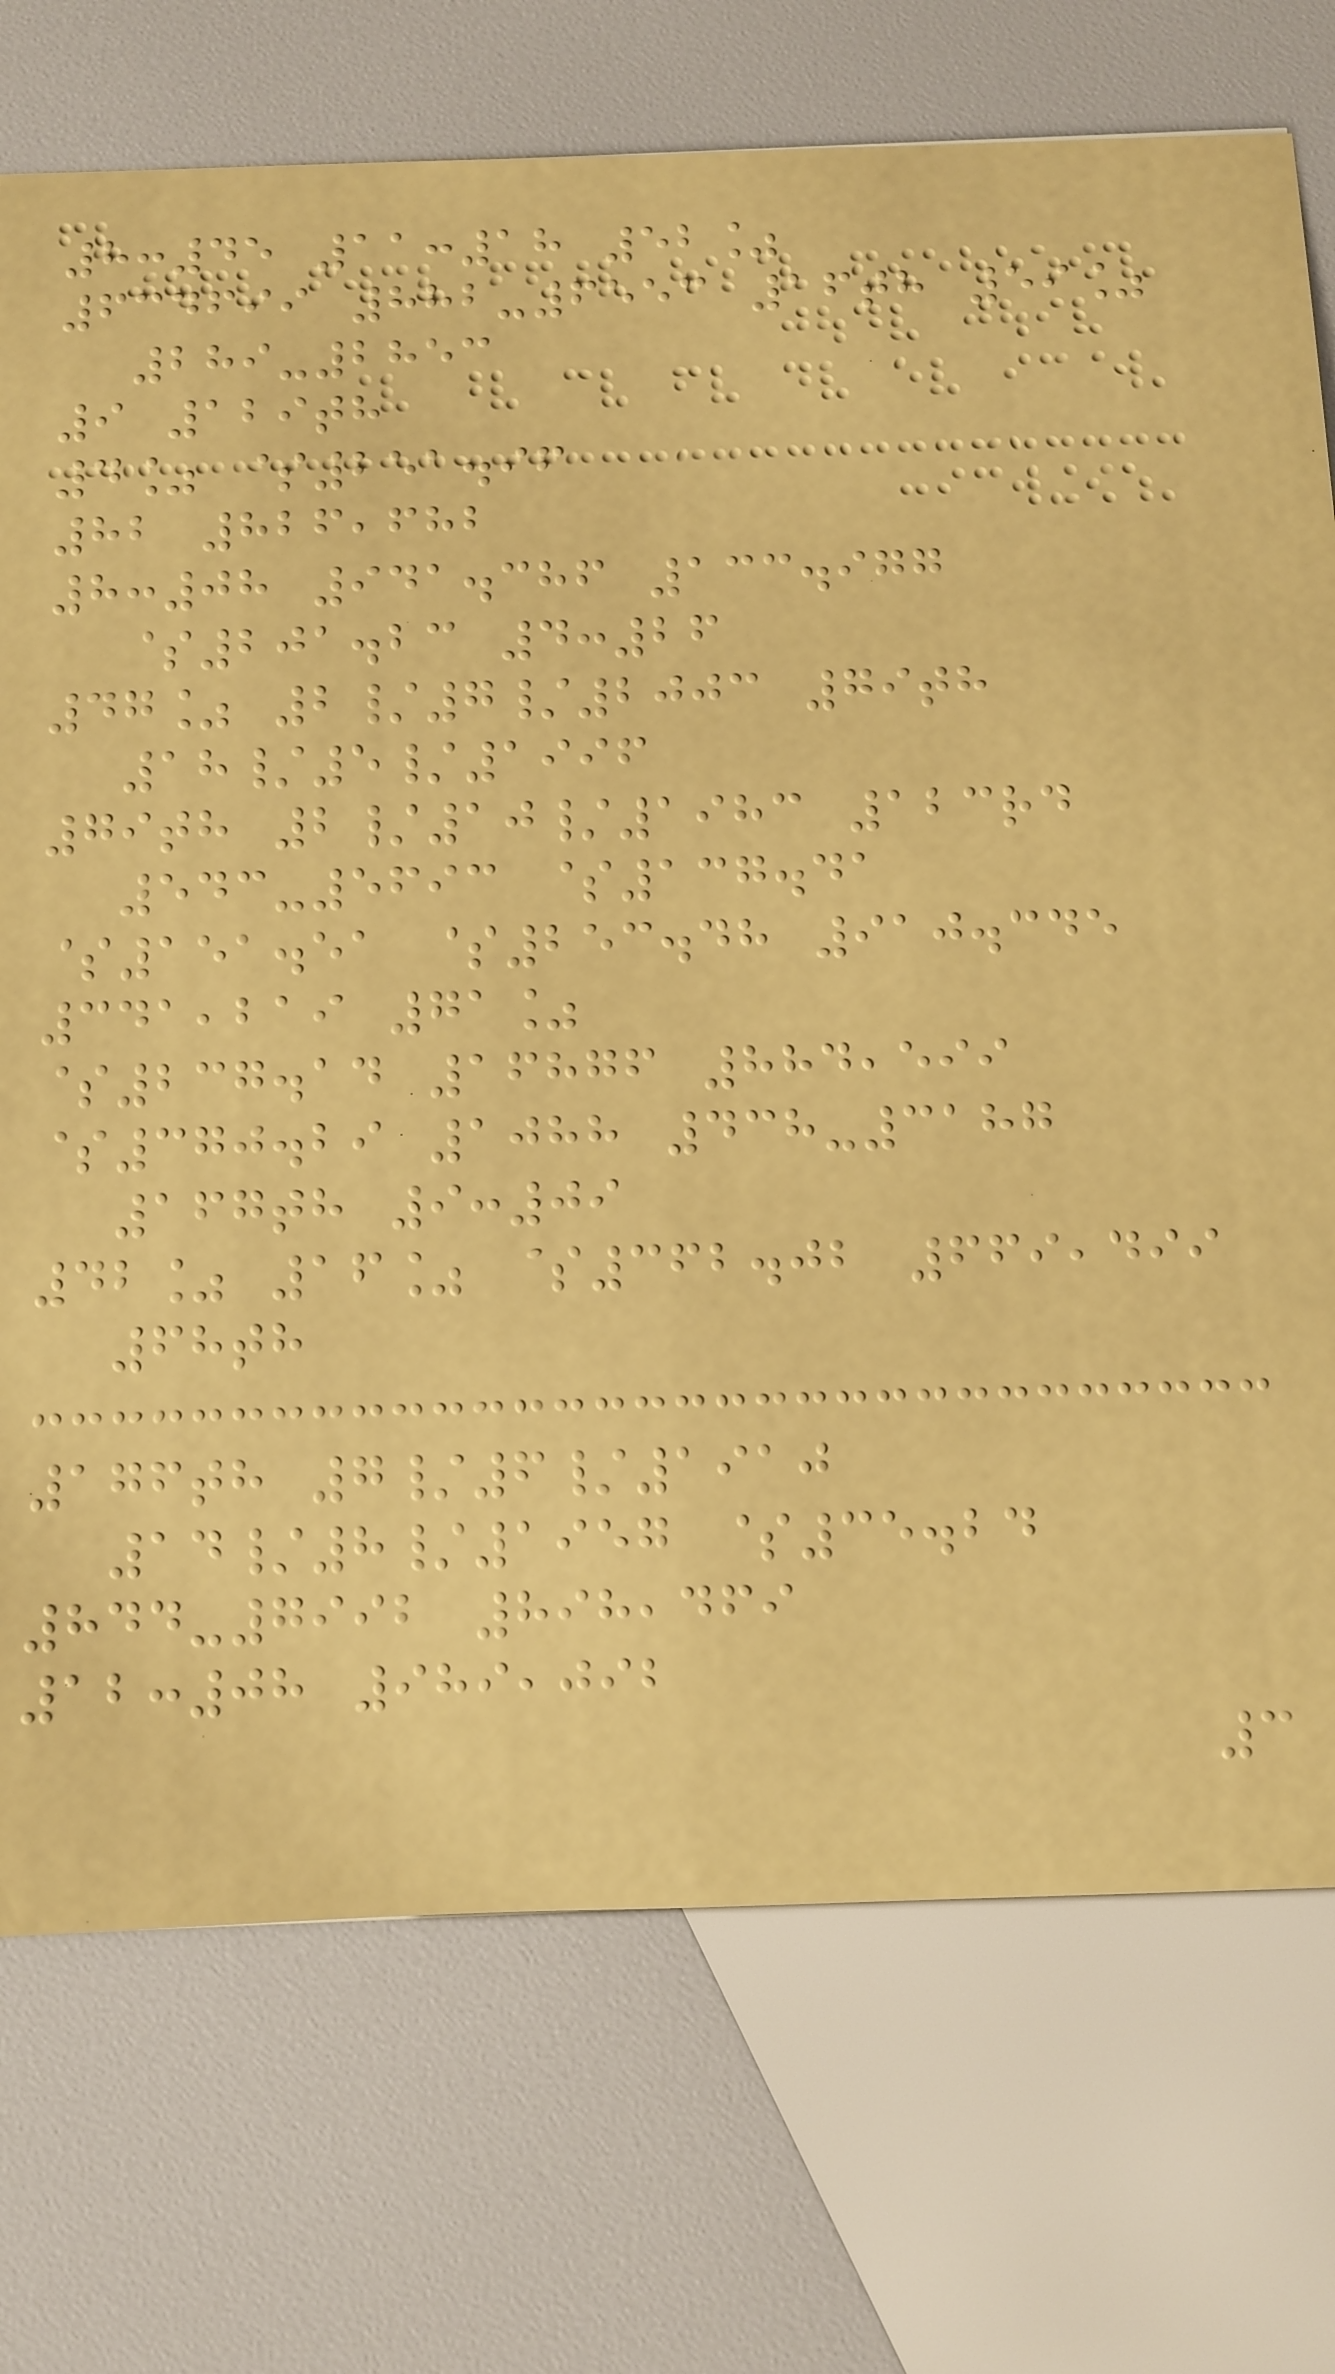8:45 11:18 52%
634699 882-6553 16th 59%
289-2853
9 129th
4% $251.96
82 826,682
8:08 941.386 133.977
$201.23 4:26
47% 2/7/2003 79th
18/5/1996
79th 2/10/1983 123rd
543-5693 $137.41
$151.51 $253.48 910.345
341,219 71%
$237.14 16876 884,599
$370.29 1088 438-3187
167th 9:09
42% 16% $362.02 669,499
68th
176th 7/6/1910
14/8/1957 $35.24
844-7992 898,469
12:08 989,092
3
